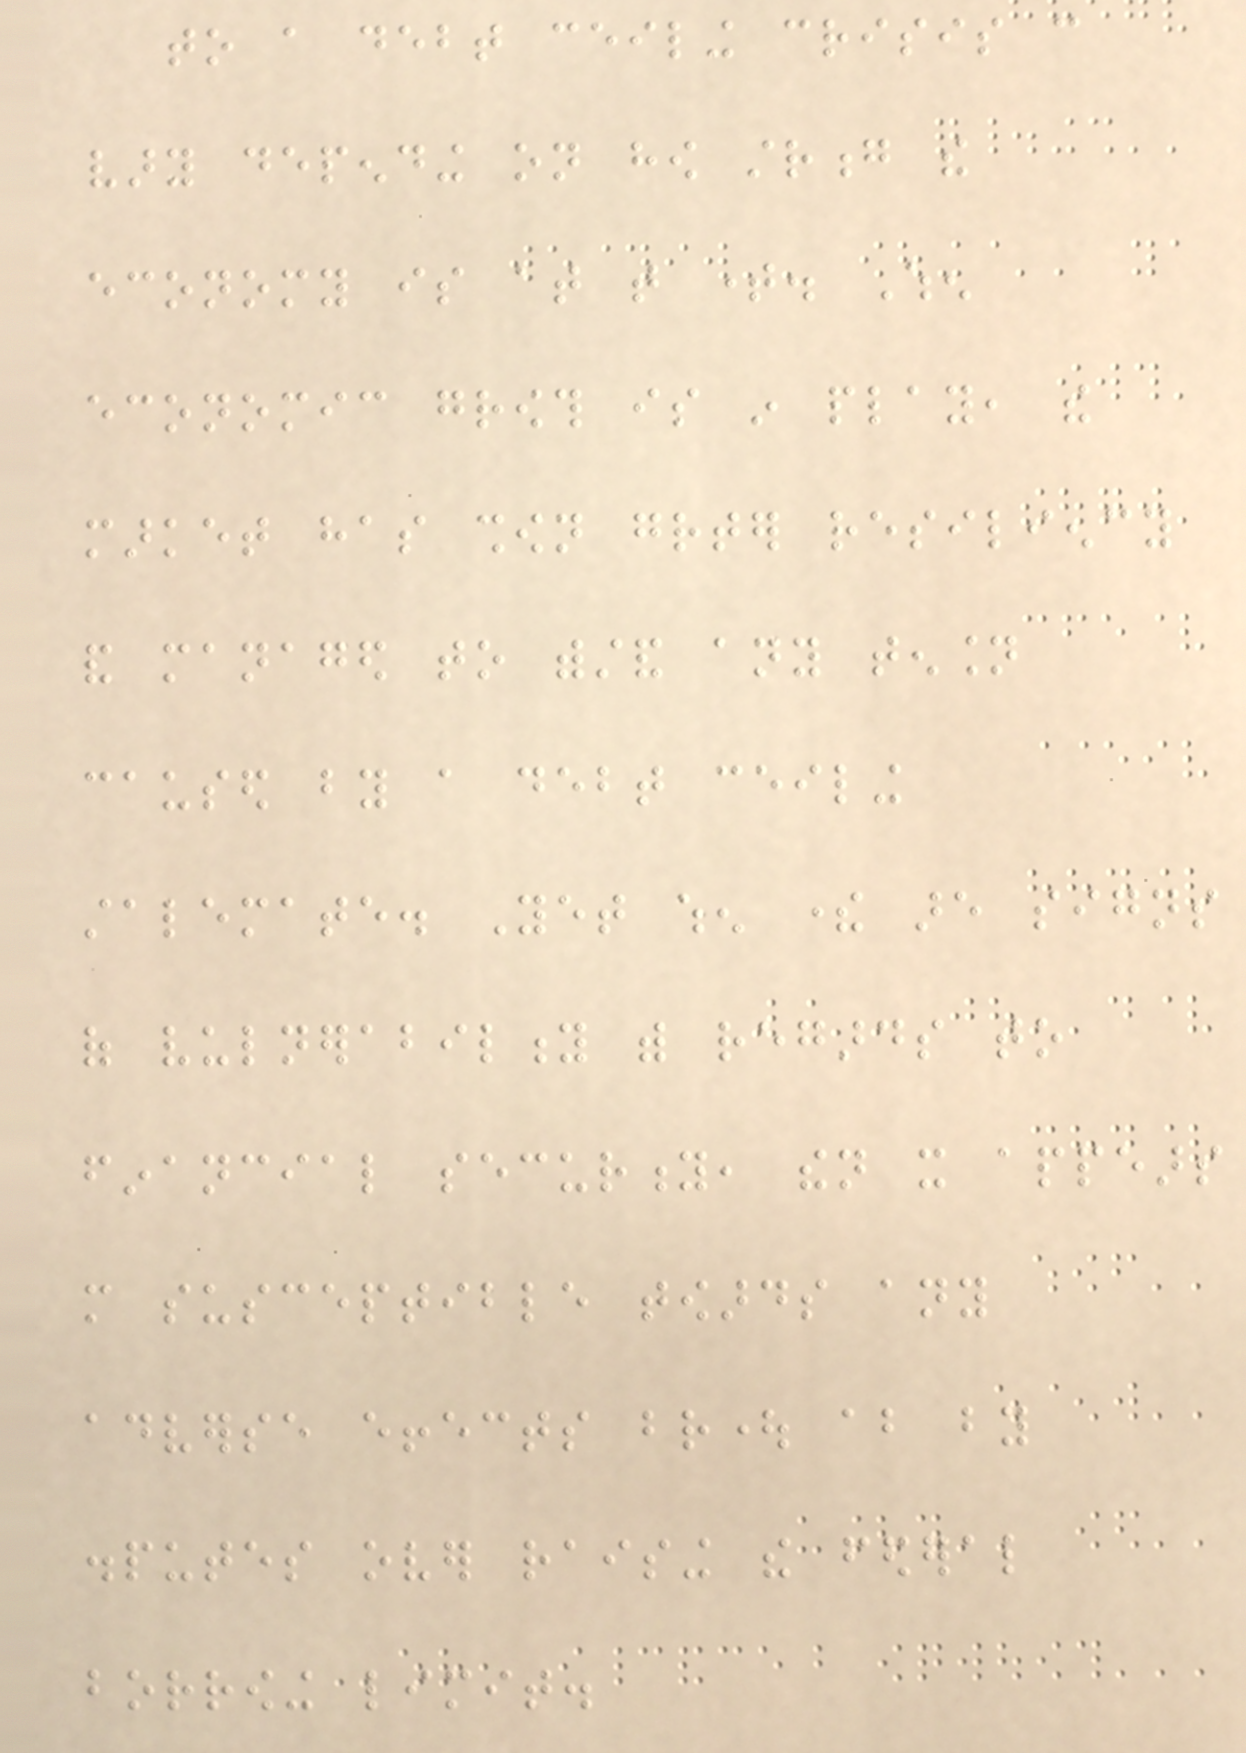to a debt ceiling crisis can
vary depending on how strong the
economy is at that time. When
economic growth is in play, the
market has shown greater resiliency
and managed to withstand any tension
caused by a debt ceiling
stalemate. Yet when there are signs
of vulnerability with regards to
financial security, then it appears
more susceptible towards any
adverse effects brought about by
disputes over raising the federal
borrowing limit.
